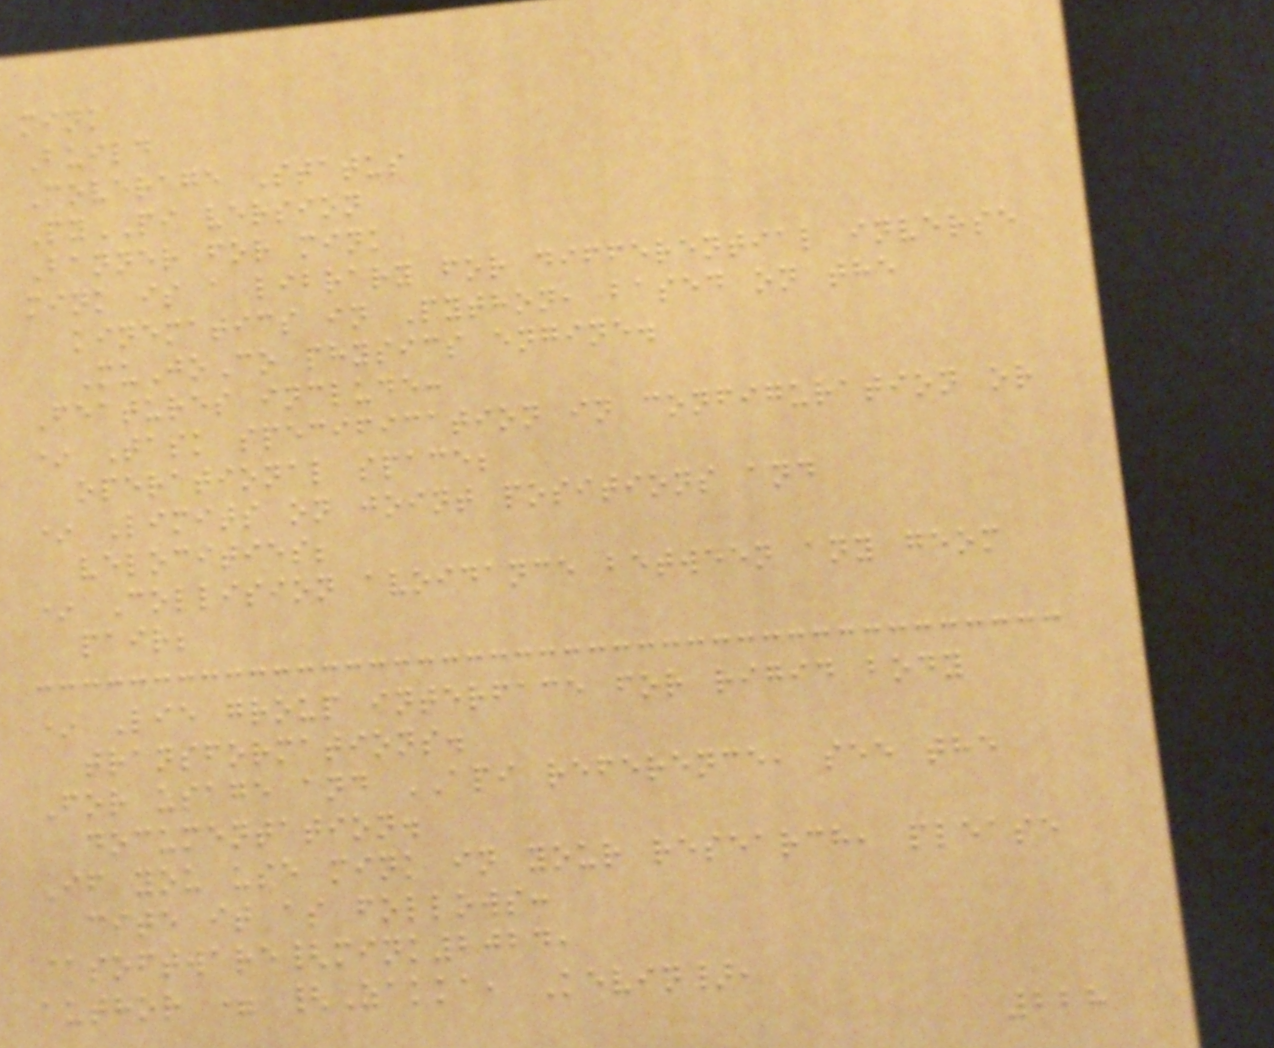mink
Build
Coverage Status
PyPI version
Banner for mink
mink is a library for differential inverse
kinematics in Python, based on the
MuJoCo physics engine.
Features include:
* Task specification in configuration or
operational space;
* Limits on joint positions and
velocities;
* Collision avoidance between any geom
pair;
* Lie group interface for rigid body
transformations.
For usage and API reference, see the
documentation.
If you use mink in your research, please
cite it as follows:
@software{mink2024,
author = {Zakka, Kevin},
228
